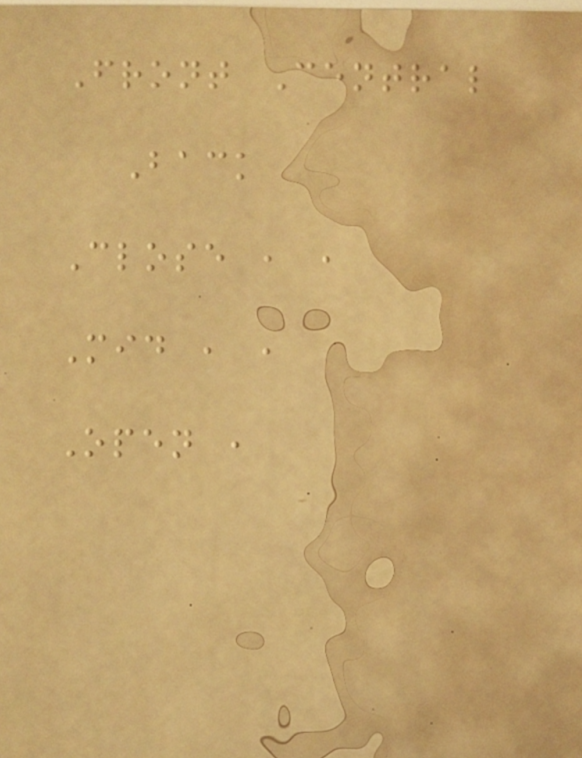Front Central
Back
Close , ,
Mid , ,
Open ,
